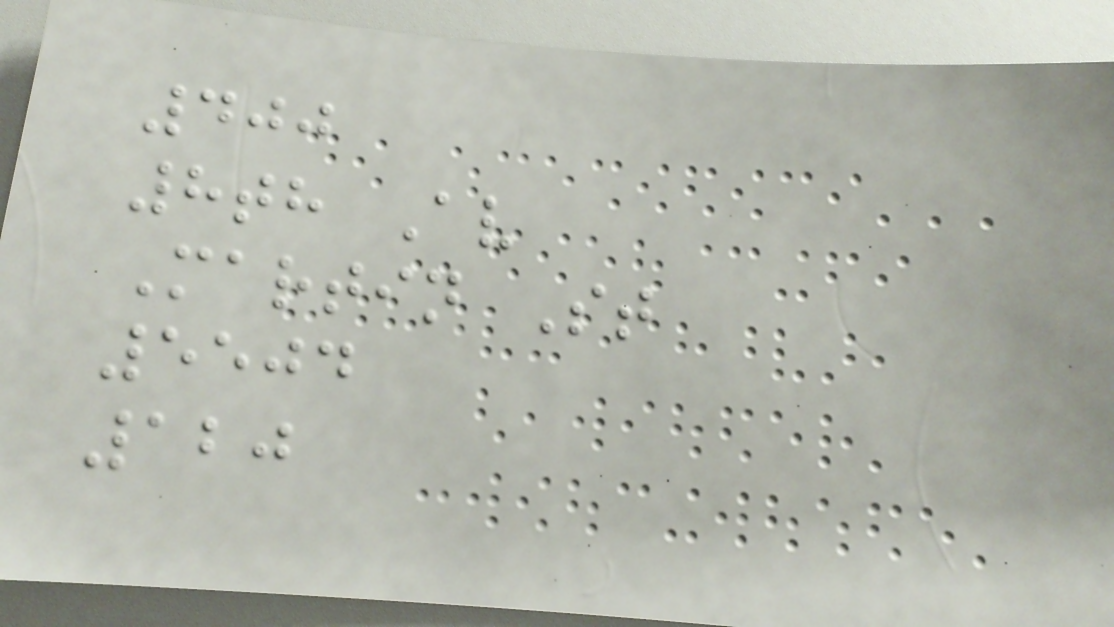400
8th Av
Martin St
5504
120
